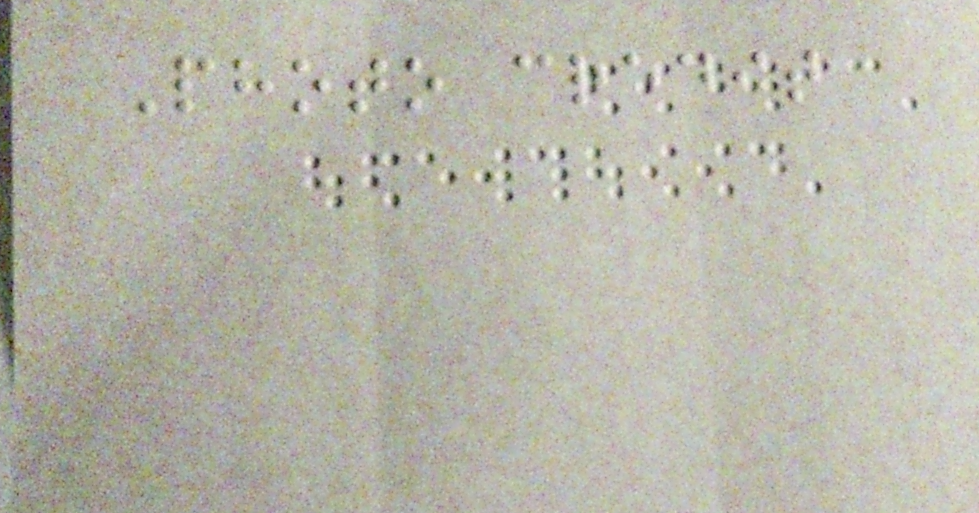Photo credit
